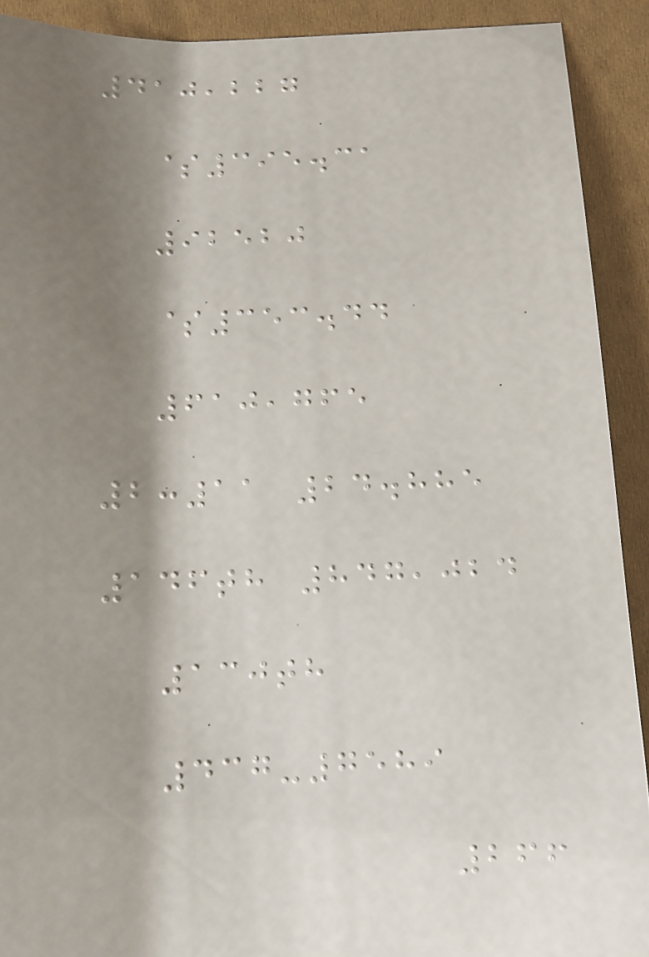410,227
$395.31
92520
$353.44
610,765
2:11 24.885
146th 847,024
130th
437-7589
266
